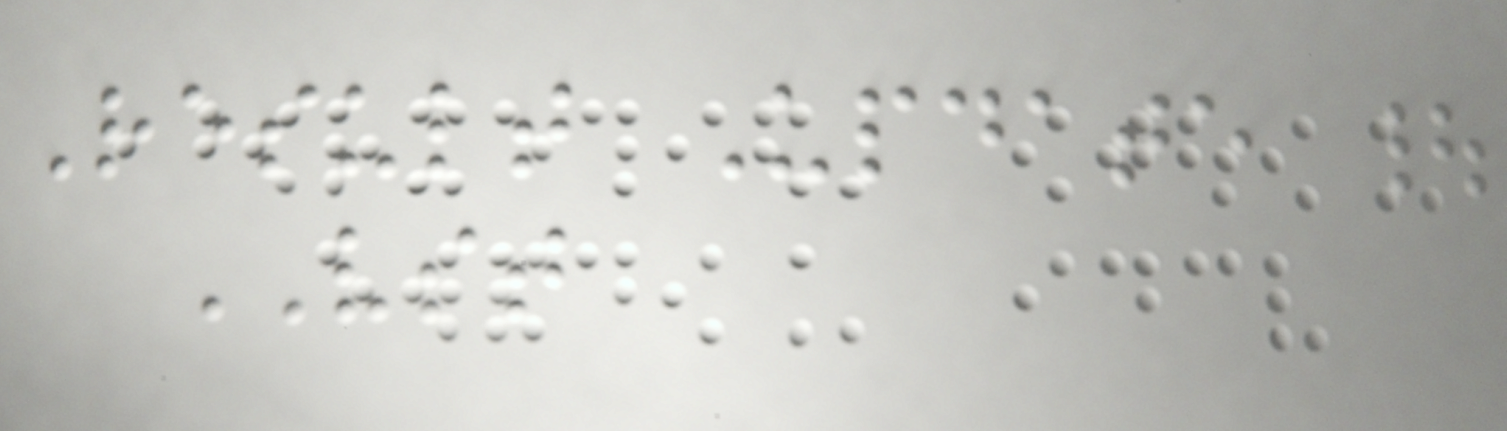Result Update |
VST
